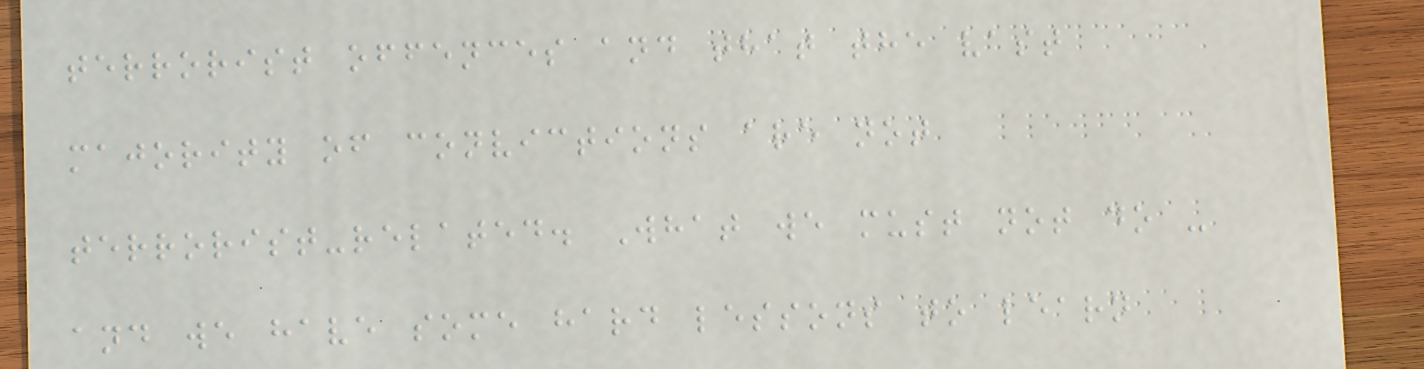terrorist offences and that the vast
majority of convictions are not
terrorist-related. What we must not do -
and we have some hard lessons to learn
